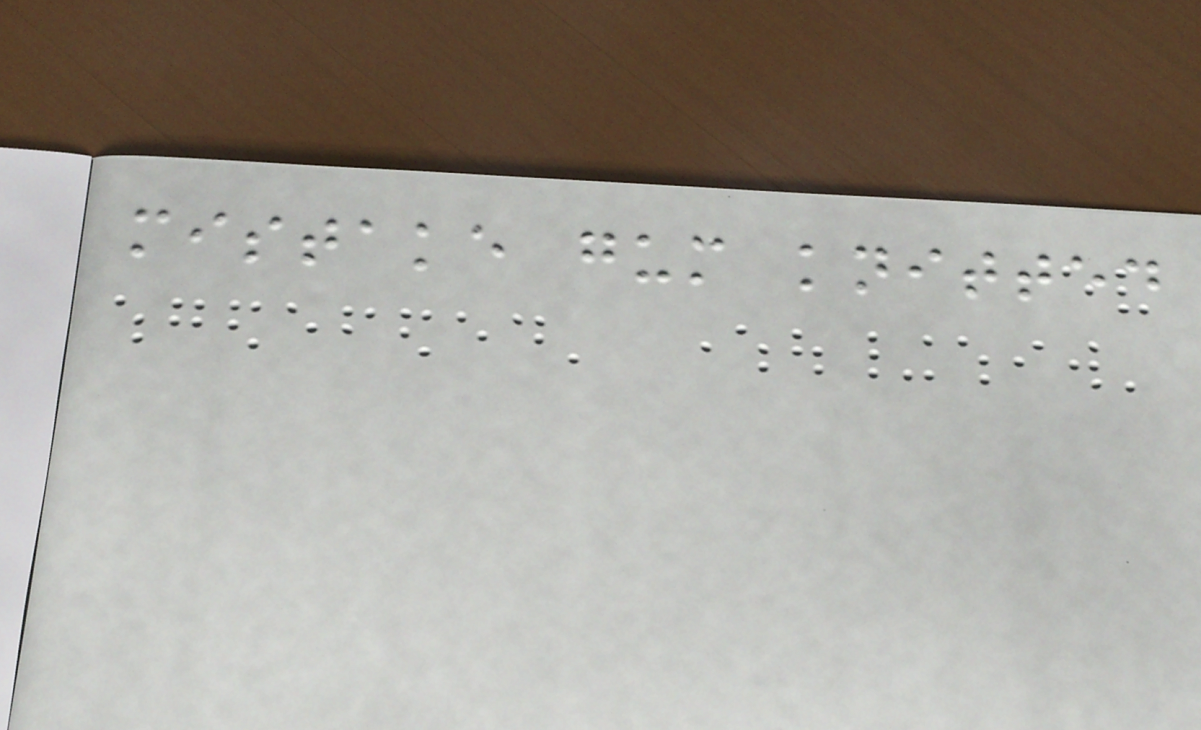mistake gum knitted
